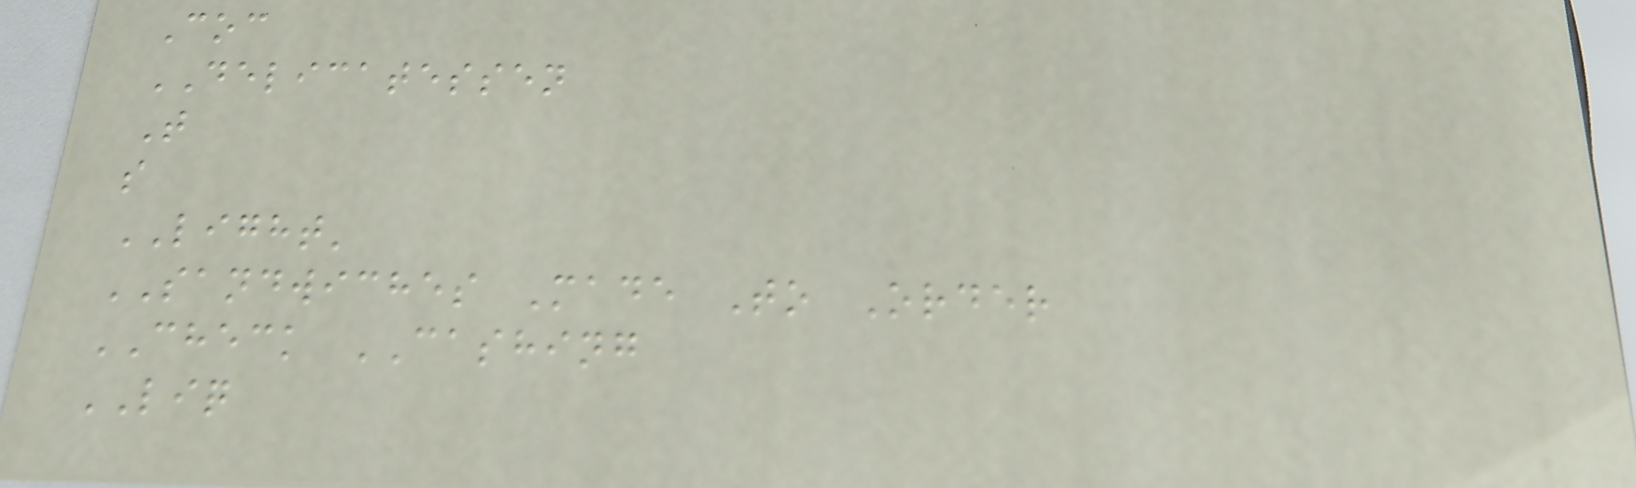Coc
DELICATESSEN
T
s
LIGHT'
SANDWICHES Made To Order
CHECK CASHING
LIQ
